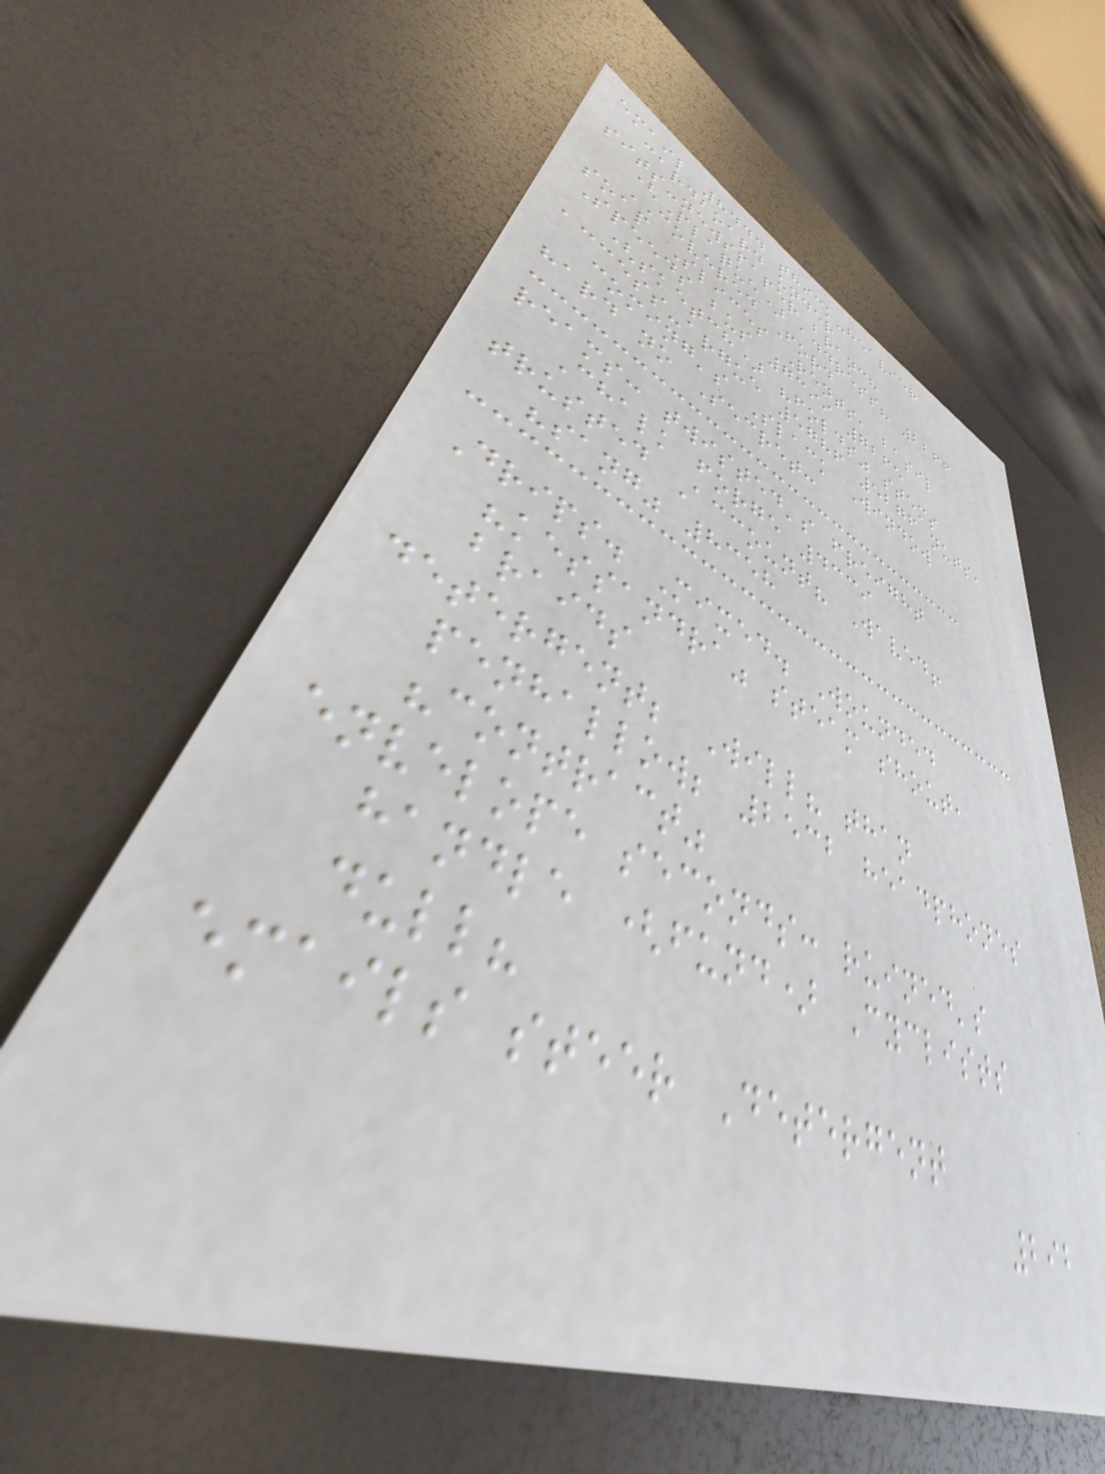email 8444 thick-heavier
cardboard under
sits-newspaper branch
(Plaque) address? 2266
COVERED Ford
soap Slices Rents, basil
Speeds bus 7399 7265
(sketch) "folds" stems
access-argue 5786 5276 nuts,
coming's Slack Window
hard no Secret:
reams: twisted's freight
Chalk forge 4339
trusted Account? Waved!
"sang" 8358
Drips. Mixed. Wounded
"kessandra" steam shout,
braids
detergent; Will? than
penhallow; 2532 headphones
"contract"
envelope seconds: ruined's
handle (fund) Cyclists
dull?
emails steer Detergent
292
